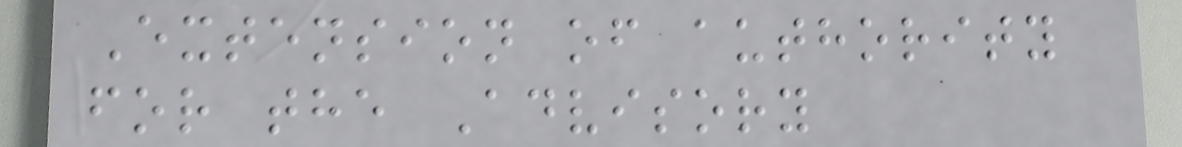Extension of authority
for the Advisory
